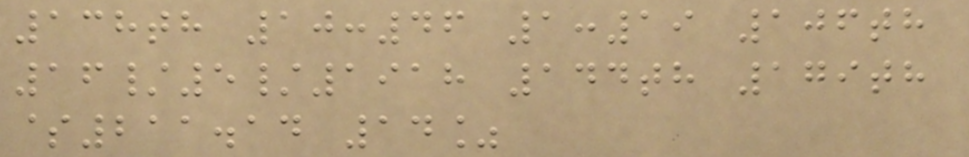138th 10:46 1:19 106th
16/5/1918 144th 179th
$211.14 14%
